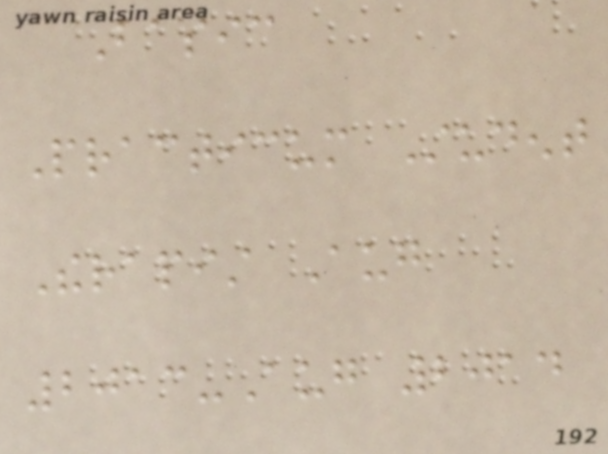Basic
Practicum Student
Therapist Aug
2013-Aug 2014
